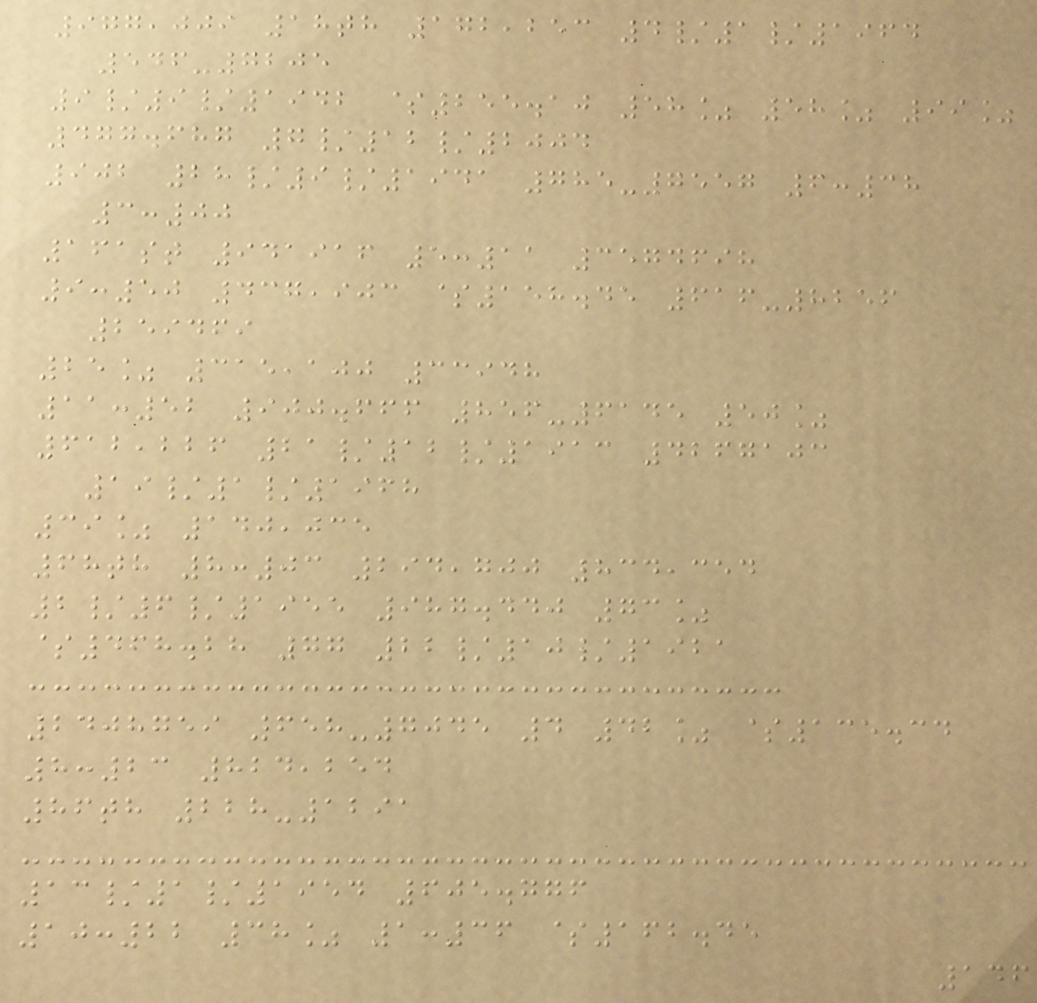977,009 18th 172,253 4/1/1964
546-7205
9/9/1942 $255.10 58% 58% 99%
477.687 7/12/2004
902 28/9/1941 785-7557 6:38
3:00
161st 941916 5:11 3574698
9:50 437,903 $158.45 616-8256
259469
25% 315,100 33948
11:52 900.666 856-6145 50%
612,226 21/12/1913 4267103
19/1/1968
39% 140,035
68th 8:03 294,700 834,354
2/6/1955 987.440 73%
$468.28 77 22/10/1921
2408759 658-7045 4 42% $135.34
8:23 824,254
86th 228-1291
13/1/1954 605.776
10:22 38% 1:36 $162.45
146
